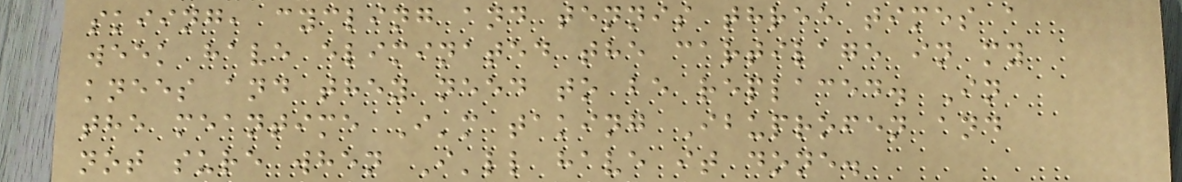skiing, cycling and tennis three times a
week have eliminated the cartilage in my
knees and they need to be replaced. In
the meantime I'm taking Ibuprofen and
not sure when I'll have it done.
